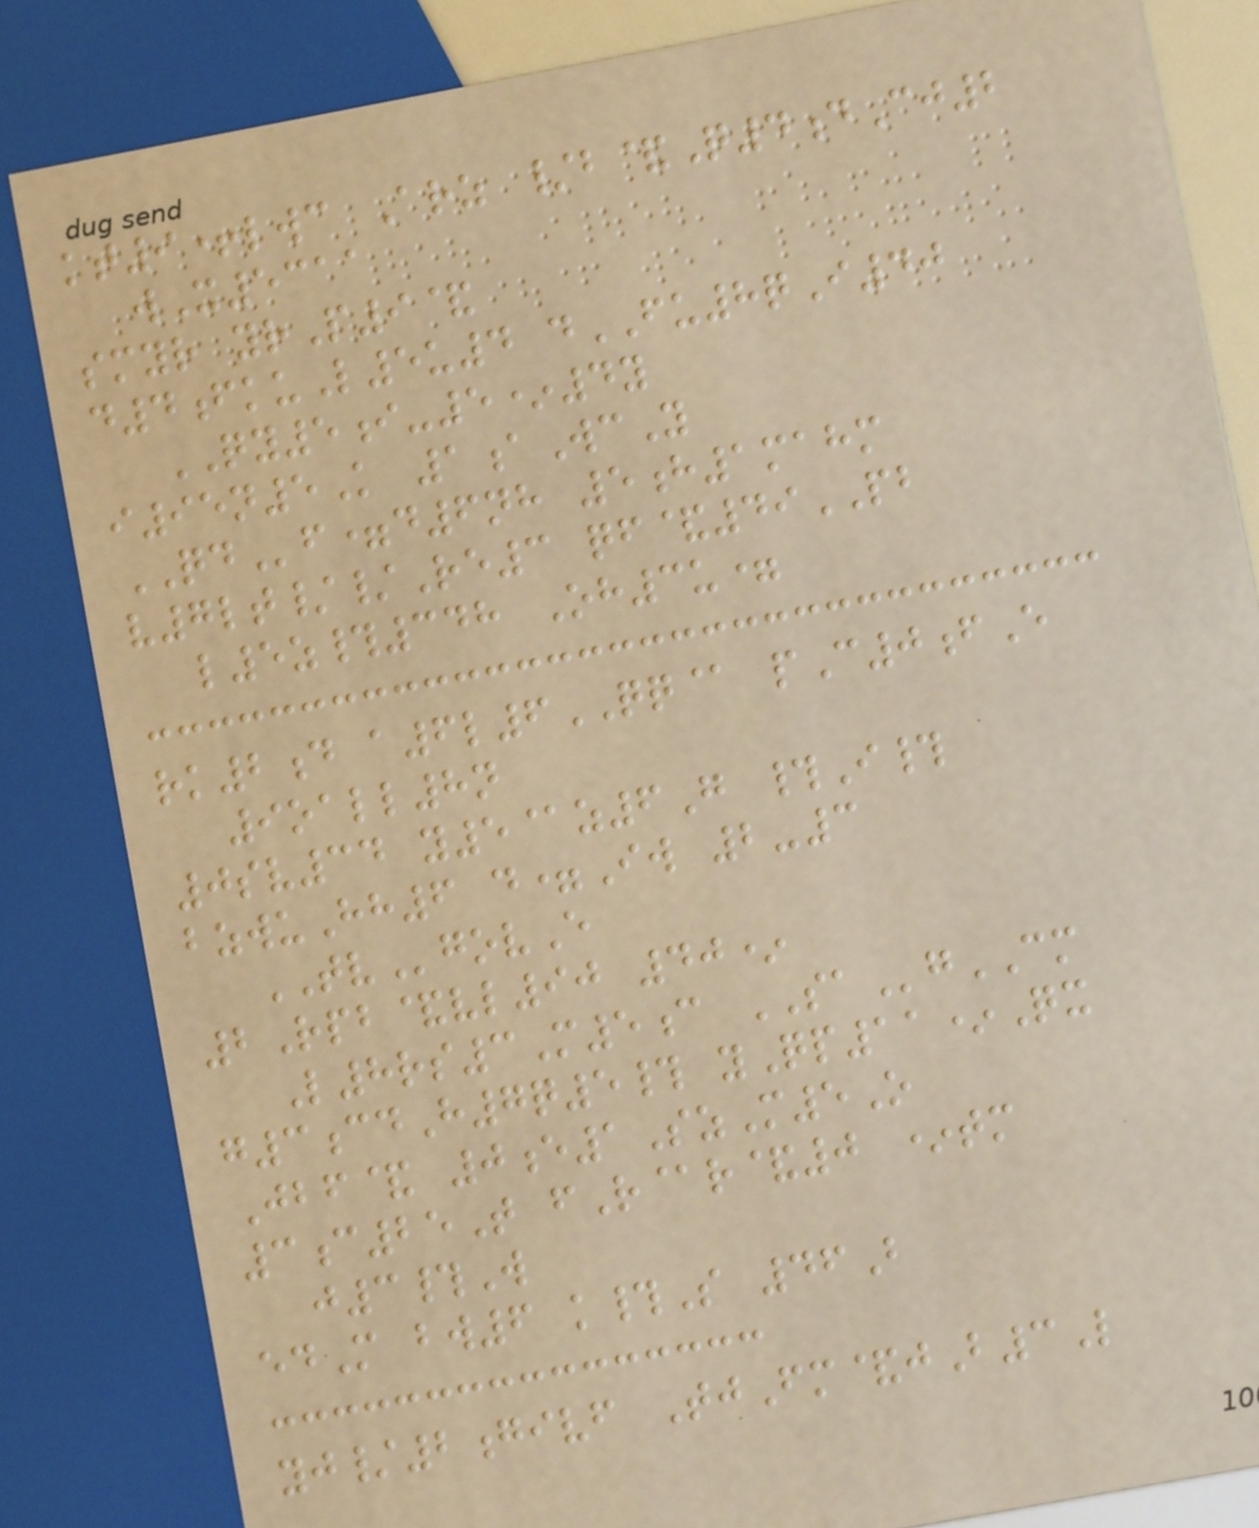kt9+lwc Arz /b&Q4dCj2
wX5311
smyr yrP9&
d4fkuL5u4 dFU8qI40
QY5i-5*4y
i95n5K 1aWcY
QDf=d6nh 5h1mahm
v7lt//Re3 qf&49PB
l5z#348 Oh3u=
rk2d a6l6QQ@ pC0fE
9oall8n
0sv34 y5@z6G #I#
bzwuHh6 d=Iw 2-3
TVgovE
2Rpb&vl90 40*
L8rs3M5c SAgCM
g3cdH7q5# yQp11*Qx
Jbf& 0e1SzM5O
3c25T fR@r&0 *tm
j3#W
edM bw6 k#S 46B
yj/2givf TjFm&jB3L
